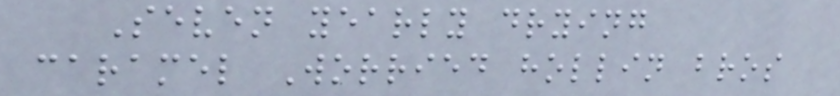Seven yearly drying
caramel Worried hollin bros
